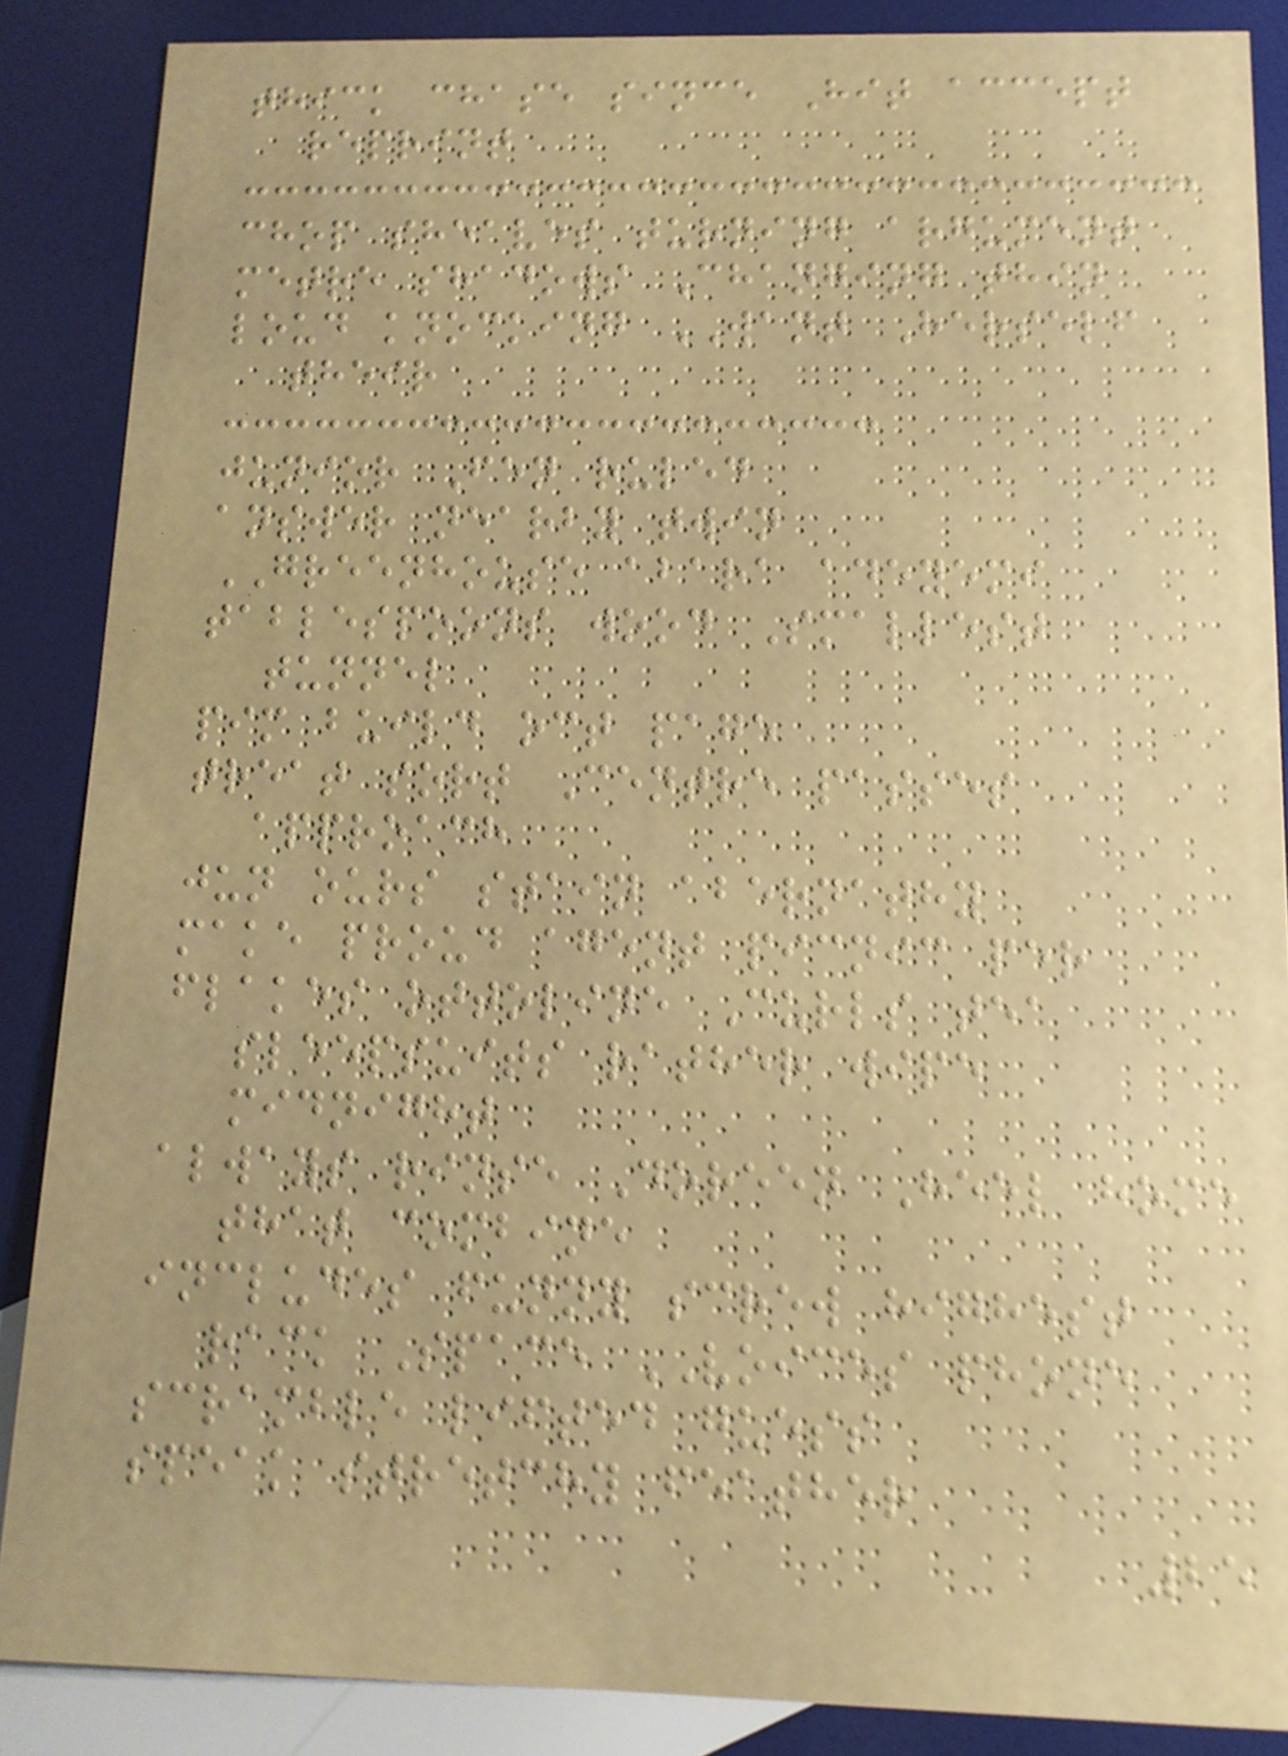thick chase since Hit accept
reprint
chop sheaves turning argument
metre shadows Changing thin
loud knocking WANT Herself
their
junior Fen ruled
answer nearby twin
GREENHOUSE abara adeyemi
tablespoons wood Smallest
tunnel
pim build oct page
treat sort Centre passes
approach
jun ours stain abernathy
make proud agent picnic per
flakes ottoline Curls tea
sleepsuits rather wipe
midnight
always rinse Doreen Heel home
that combine
includes funny screw highest
rack Space VOICES phone
scramble lifted guess
speak stretchy feather
25
